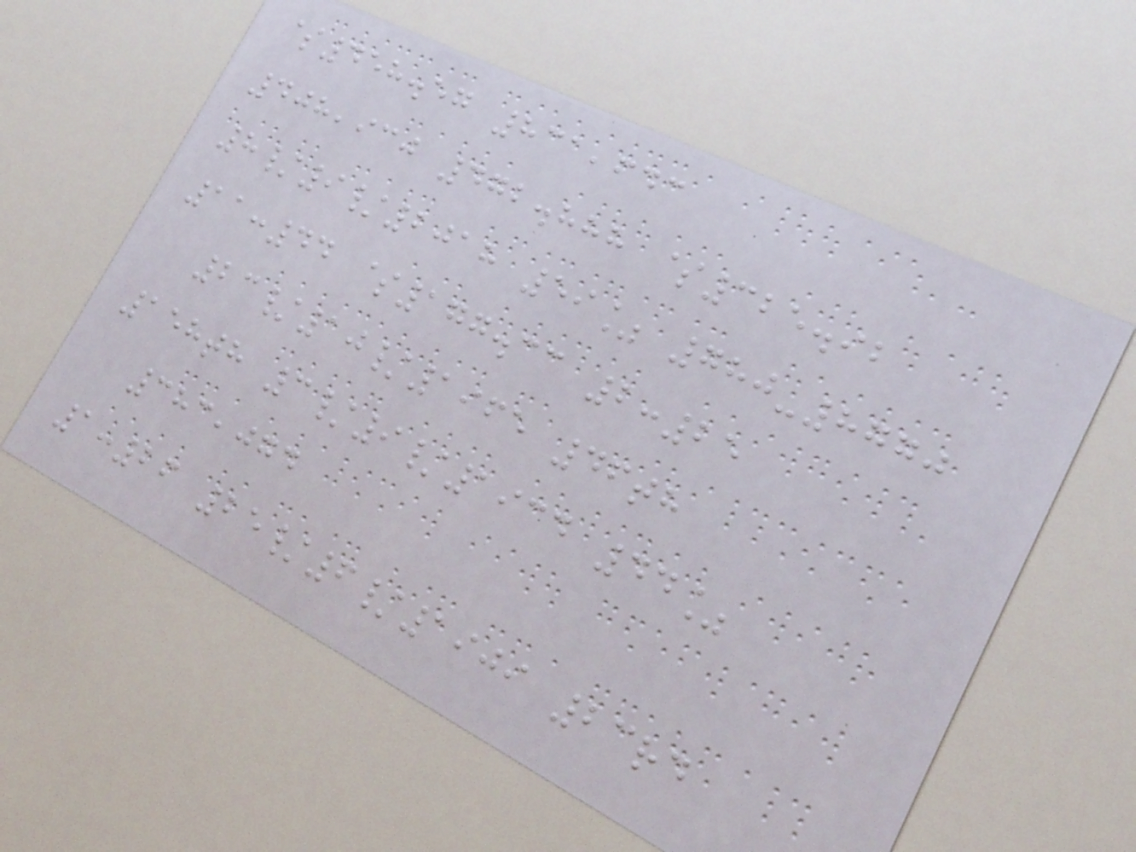$458.57 831,643
408,930 472.888 $325.92
8/9/2018 59% 780-8770
11:44 $177.33 2:25
23/10/1965 46th
158th 3/9/1934 44%
383,074
1:26 25/6/1909 23rd
